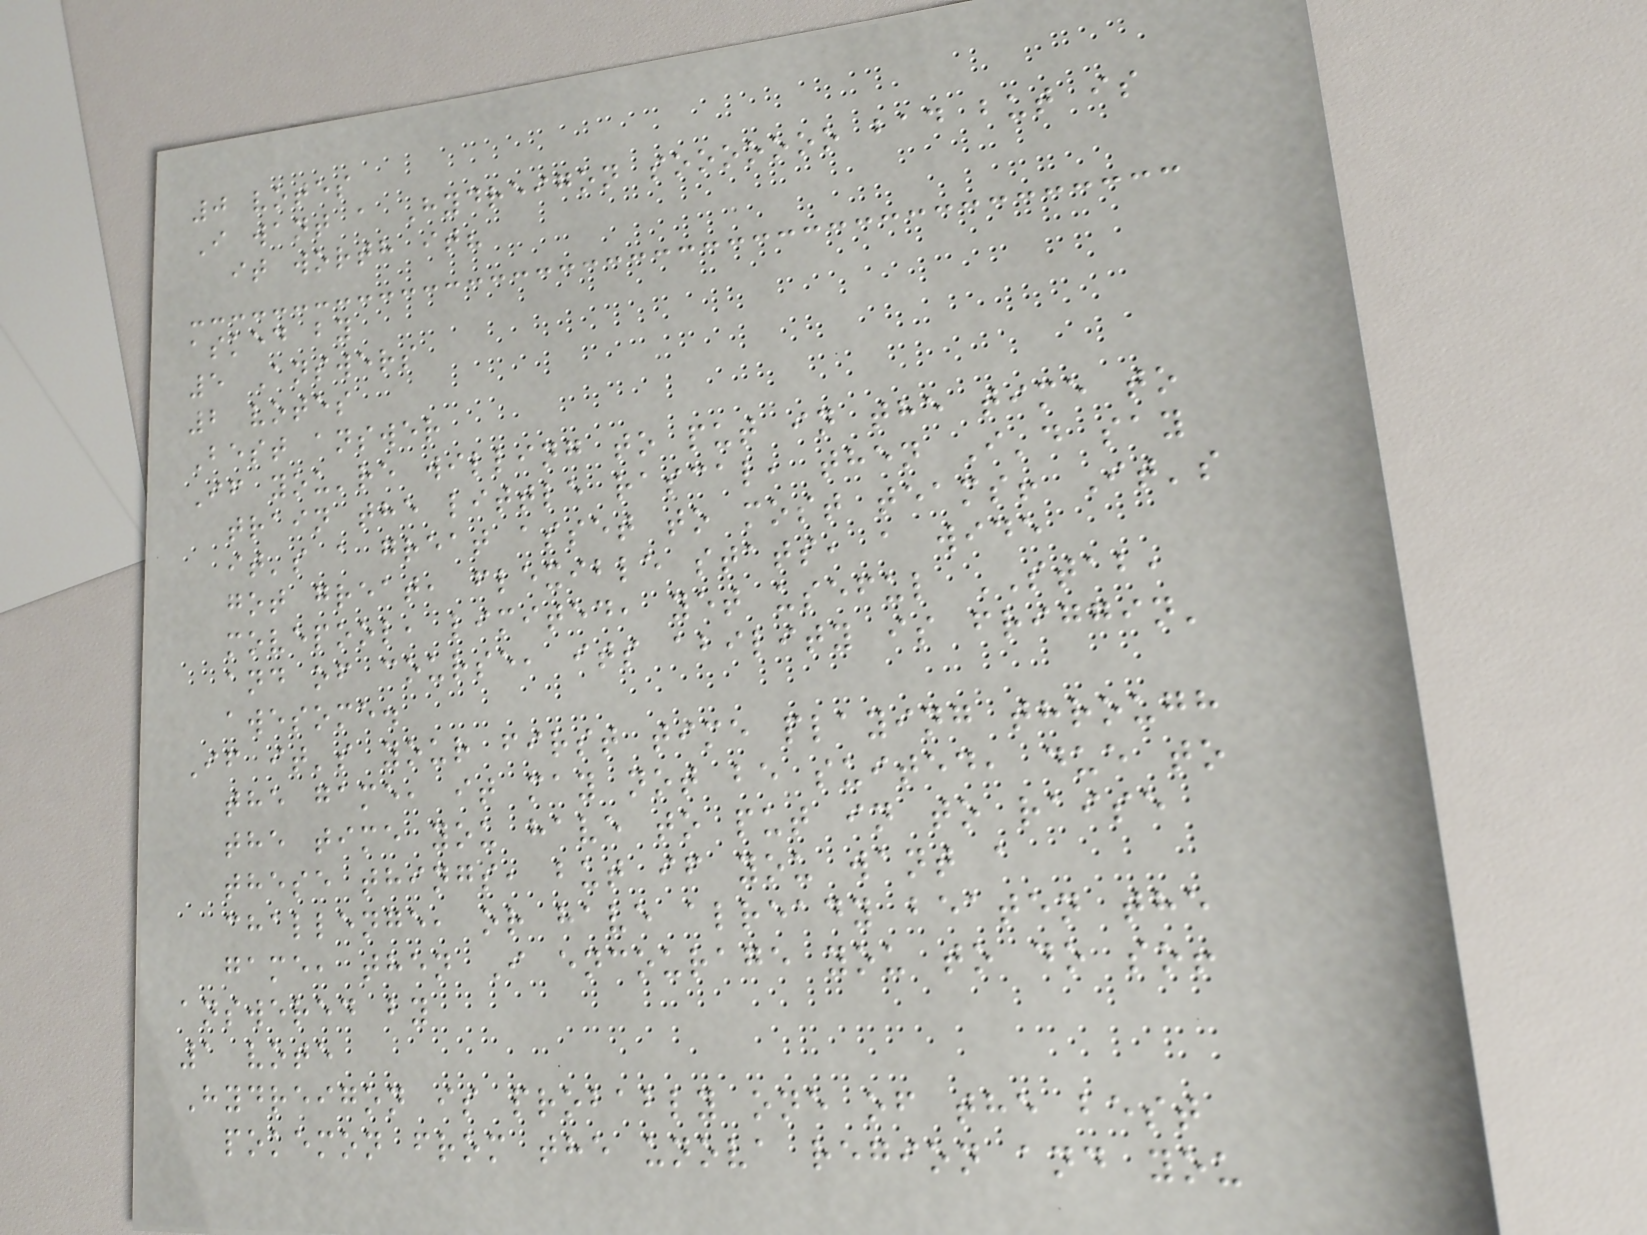0 votes
I want a Hydreigon sooooooo bad but is
it worth it?
asked by
5 Answers
2 votes
Best answer
If you're willing to put in the time to
train the little rascal, then I'd say
it's a great asset to most teams! It's
got great, flexible stats, a wide
movepool, limited, yet useful STAB,
and of course, its ability is friggin'
awesome.
If it's your first time playing through
the game, it may not be suited, due to
the time you have to put in to raise
these things, but if you want a
challenge, or have already beaten the
game, then I encourage you to do so!
answered by
1 vote
Hydreigon is probably one of the best
pokemon from the unova region and you
